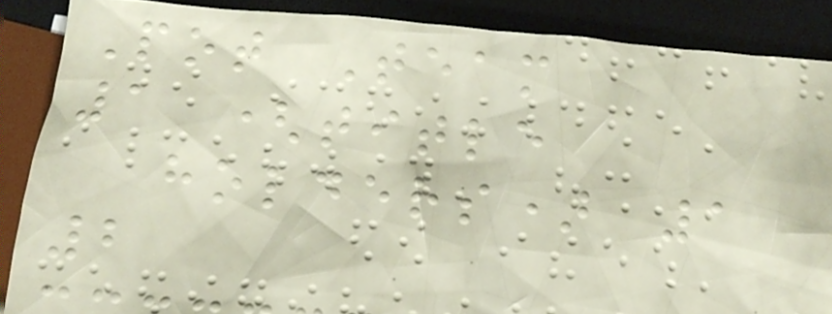Pot Team
1 (title
holders) 1
2
